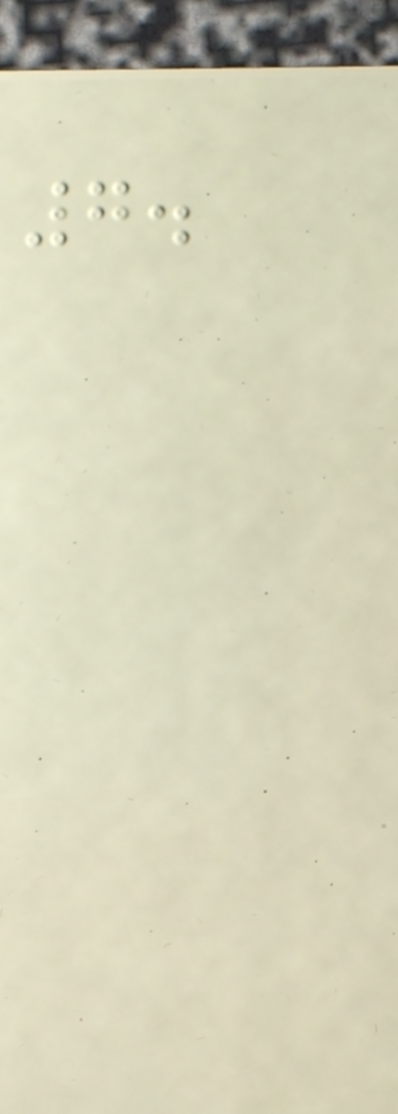7.
